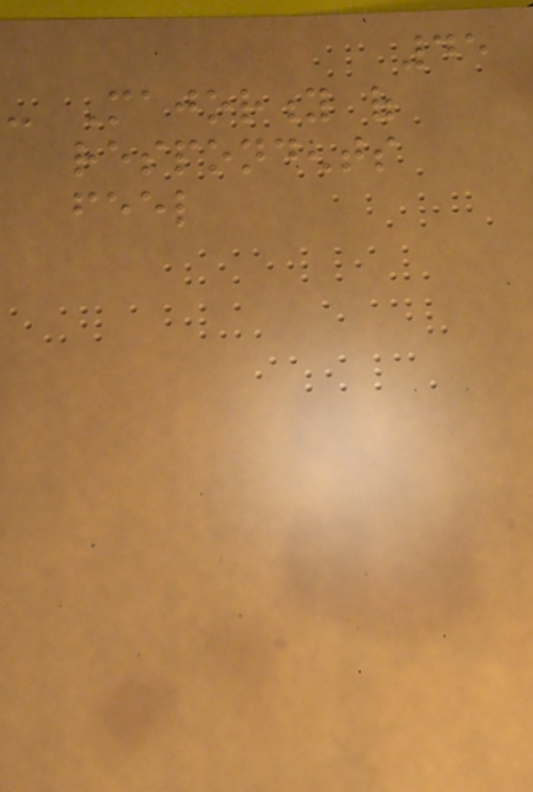45
- Majority of
respondents
feel
